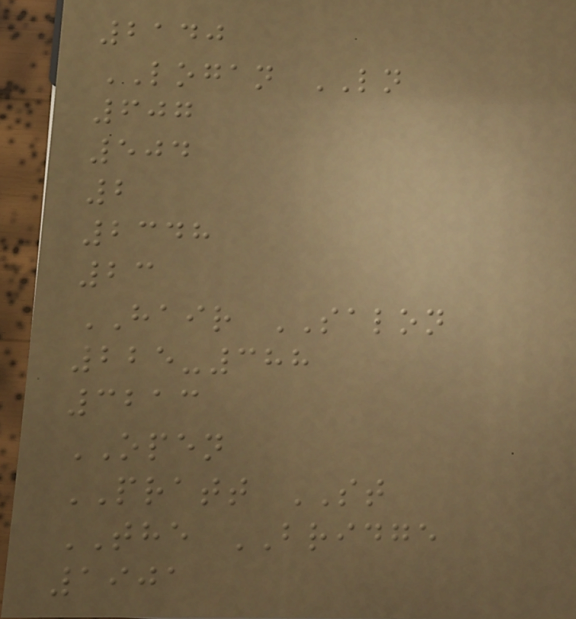2140
LOGAN LN
607
504
2
2348
23
HAIR SALON
225-388
3213
OPEN
PRATT ST
THE BRIDGE
1901
